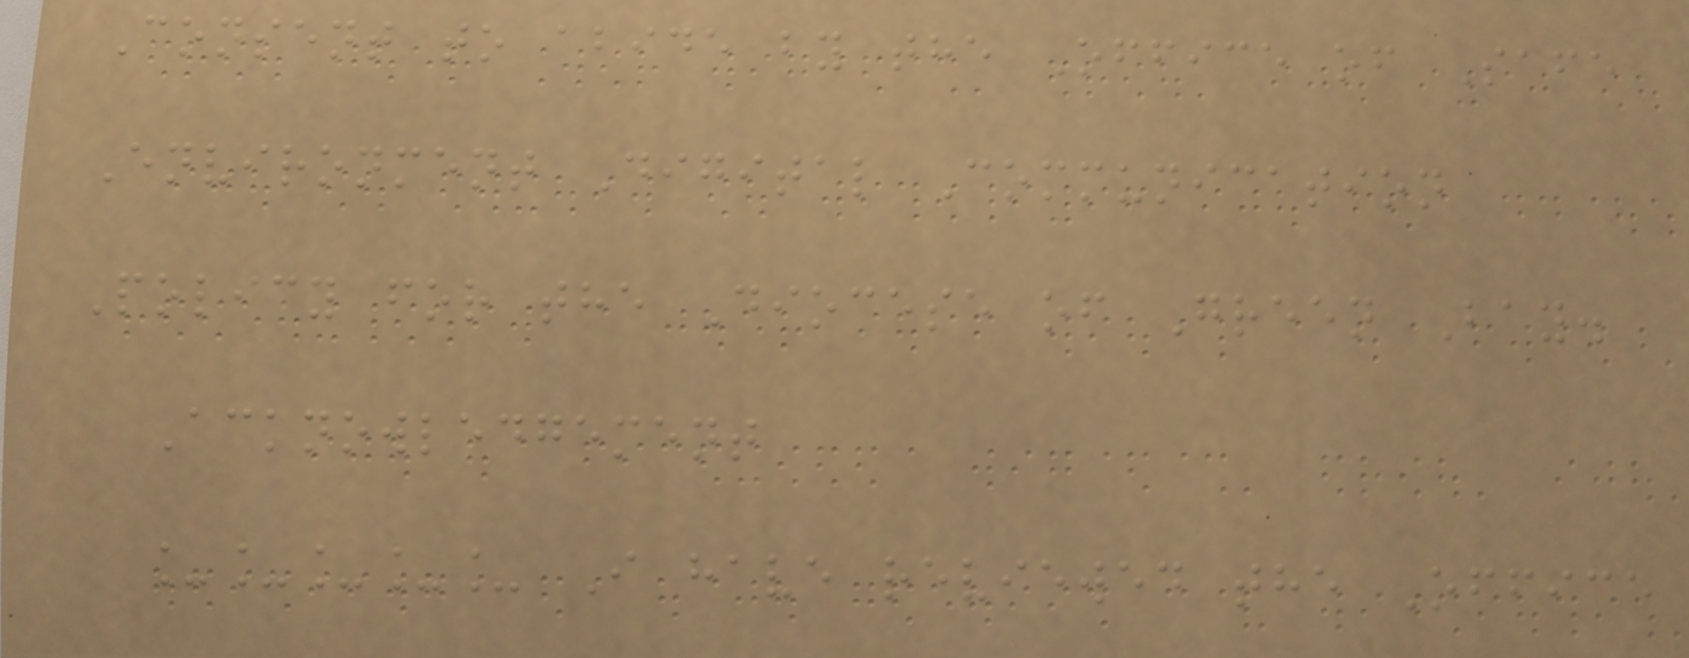Consent to abide by the Office of Safe
Environment Digital Communication
Policy for the Diocese of Green Bay.
Acknowledgement
_____ I have reviewed the Office
